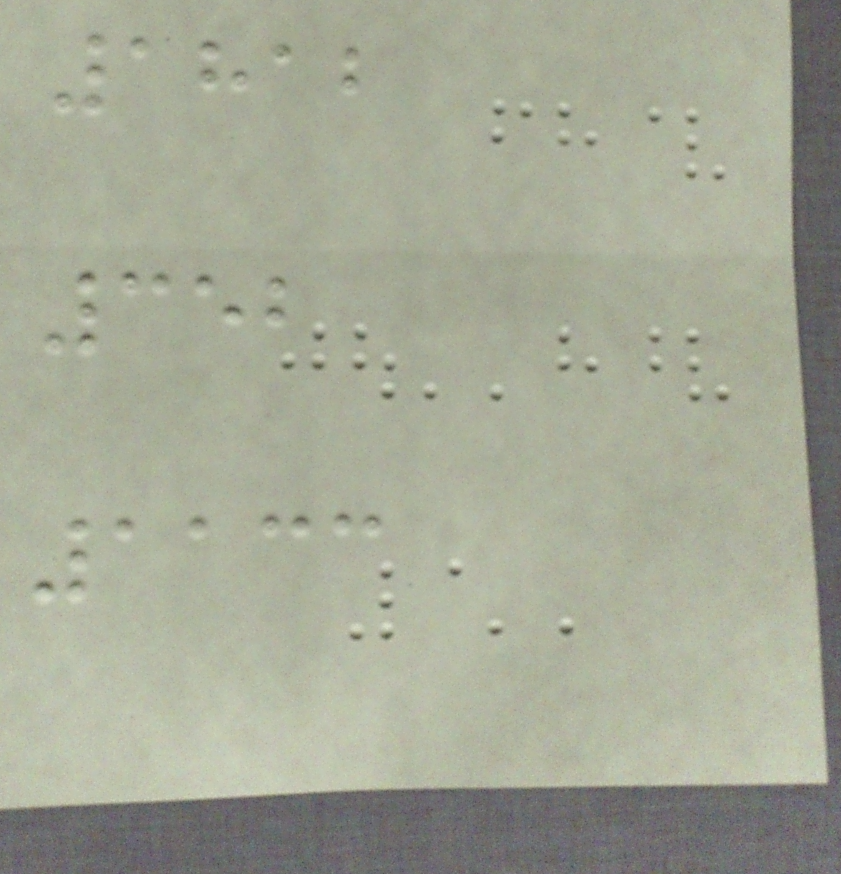1812
352
1133
